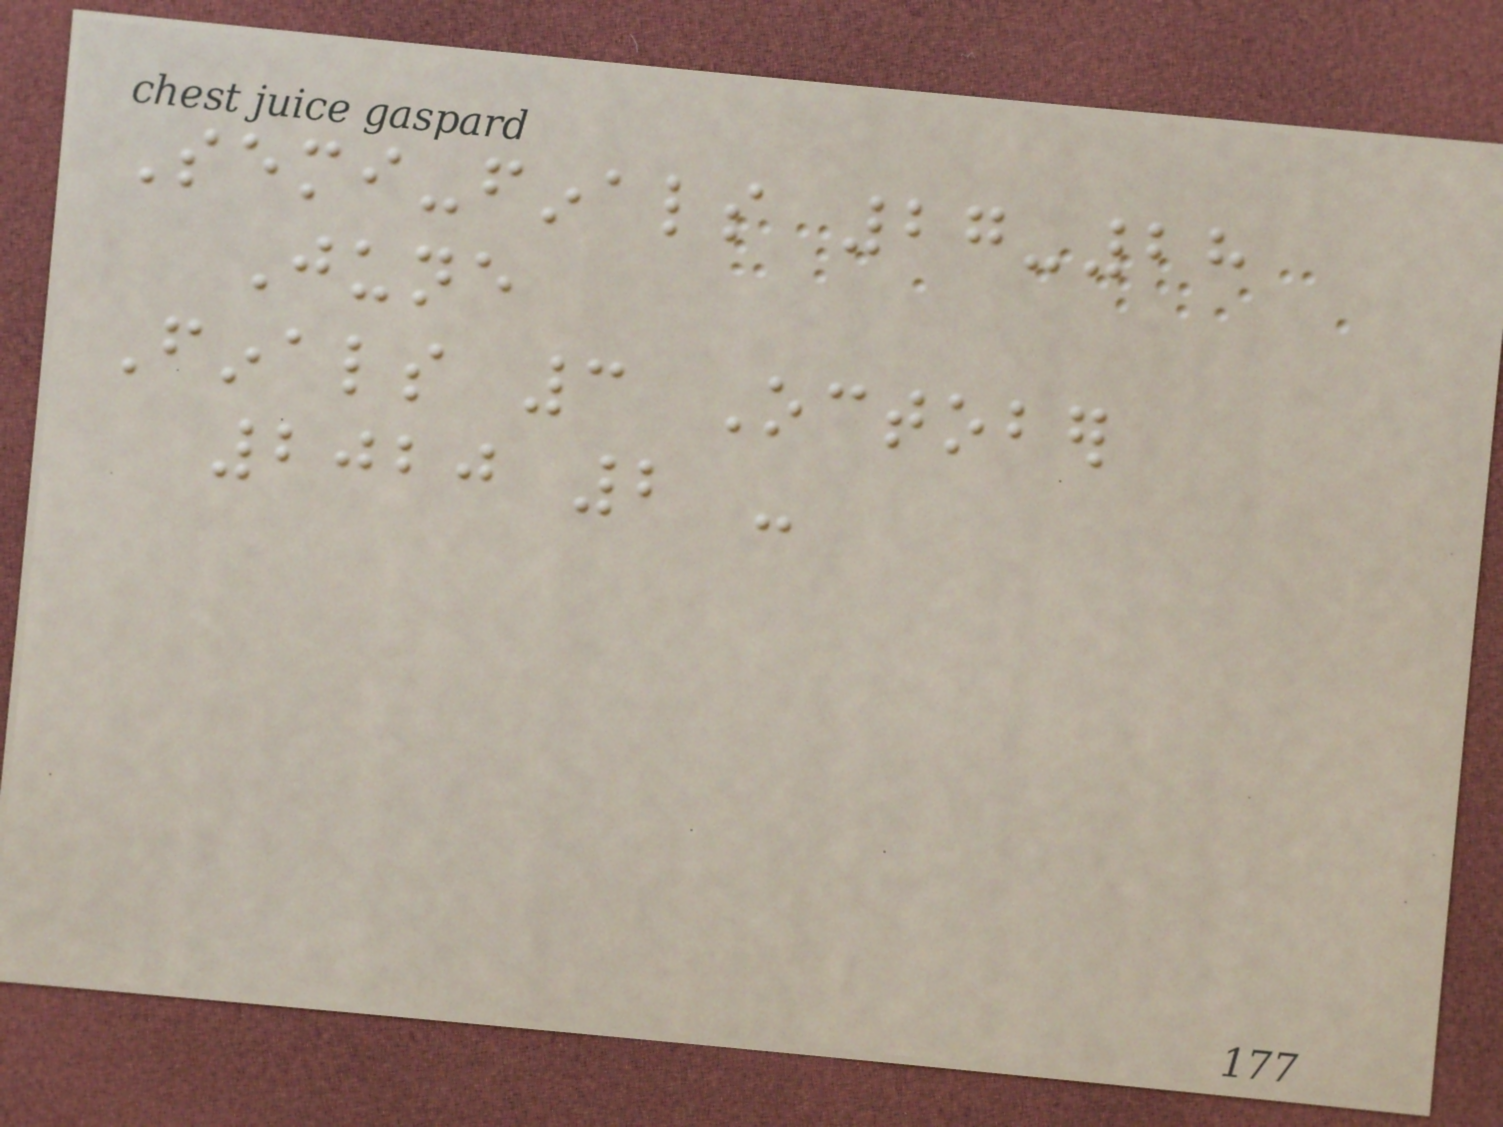Semi-finals 27-28
June
Finals 3 October
2020 2 -
